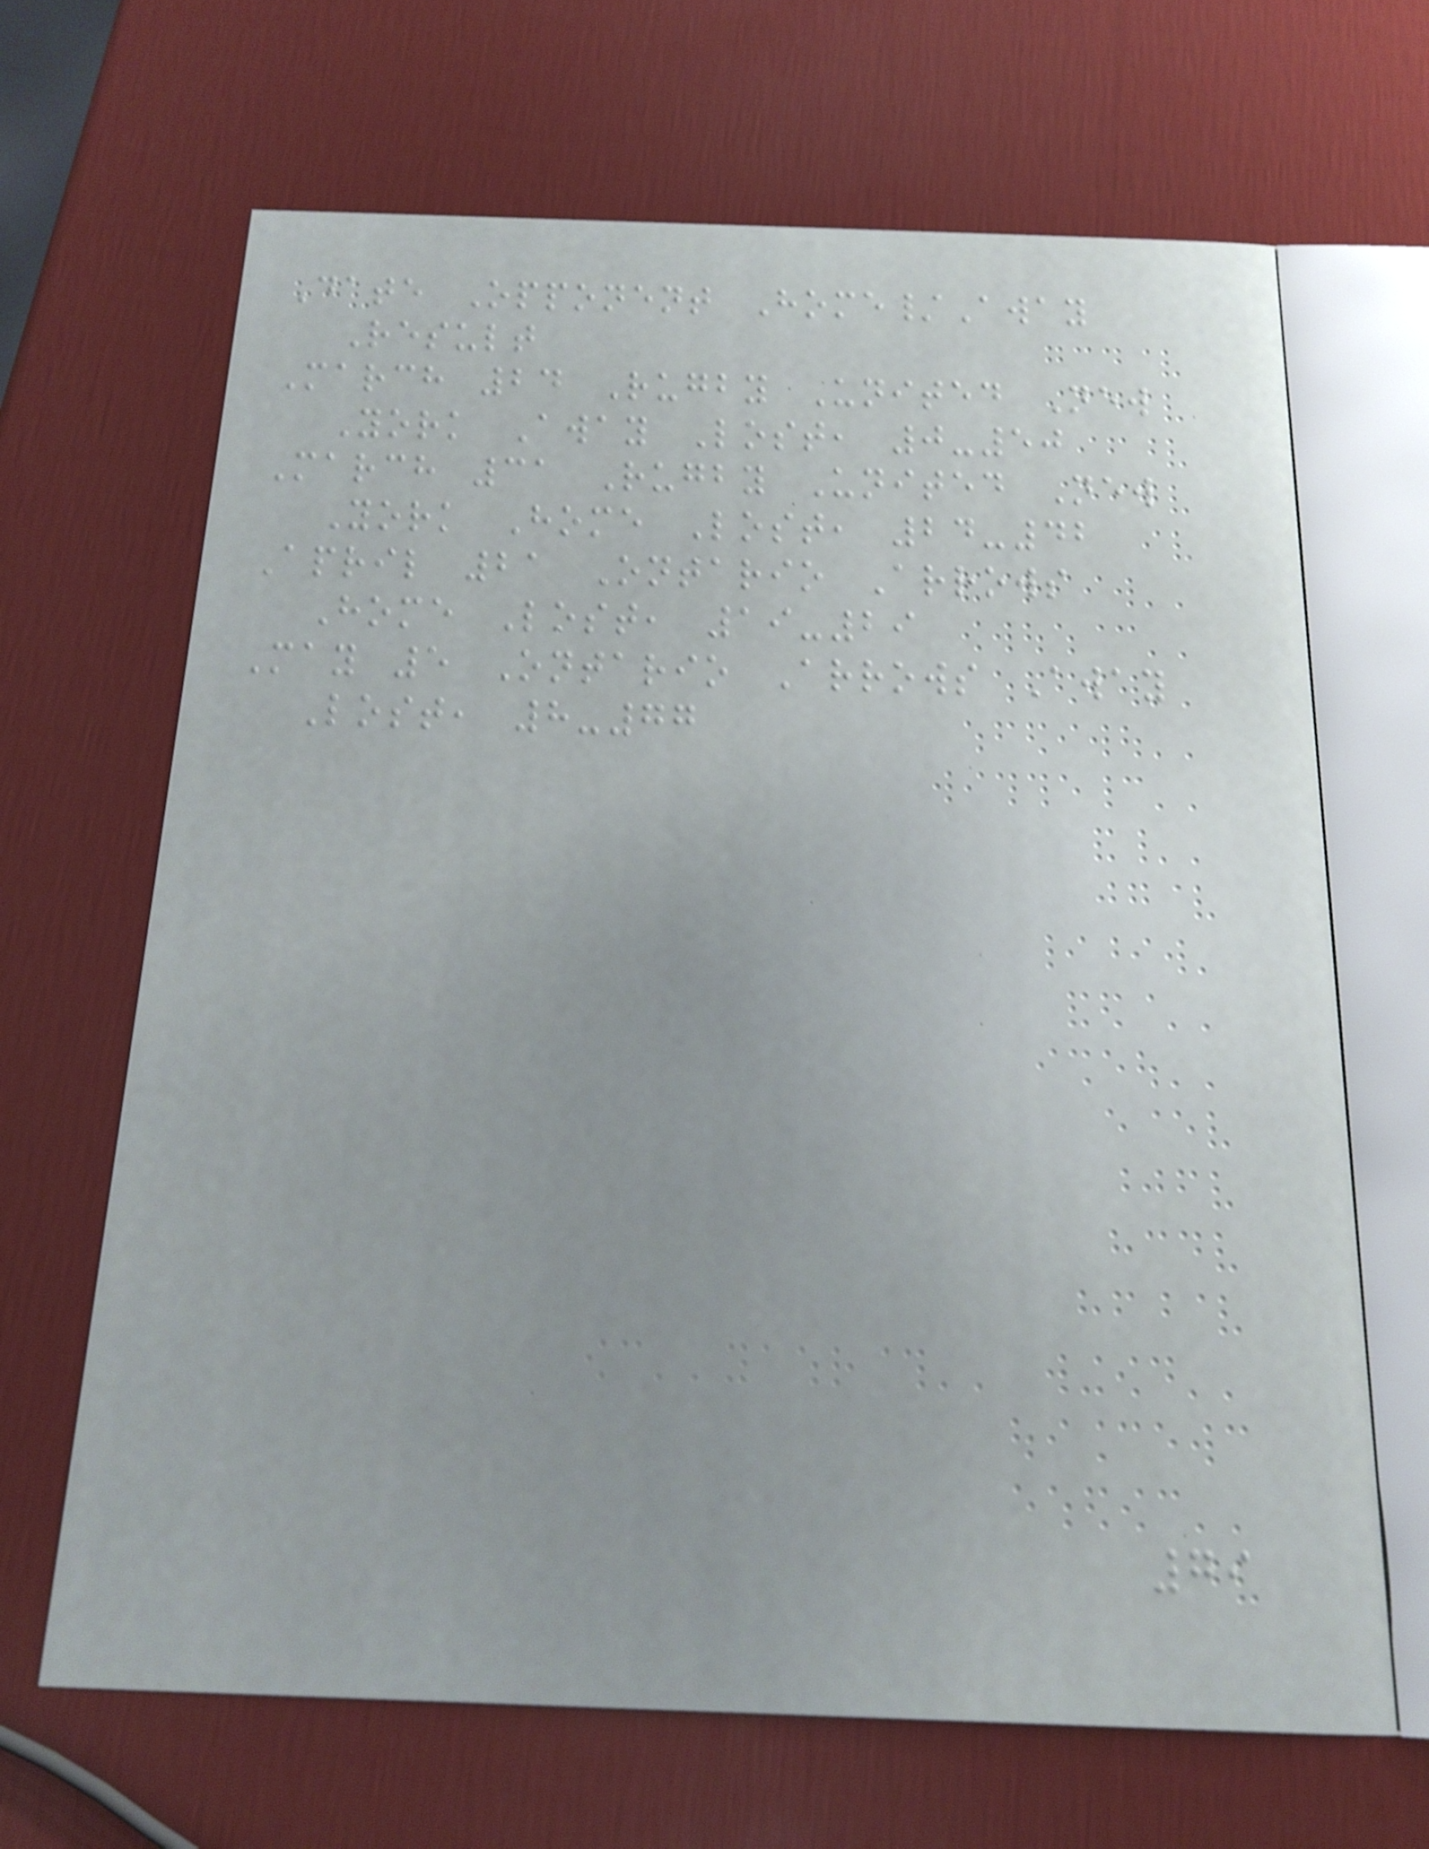Date Opponent Home/Away
Result
March 24 Rugby United New
York Away Lost, 0-50
March 31 Rugby United New
York Home Lost, 24-42
April 21 Ontario Arrows
Home Lost, 19-29
May 5 Ontario Arrows Away
Lost, 8-77
79
